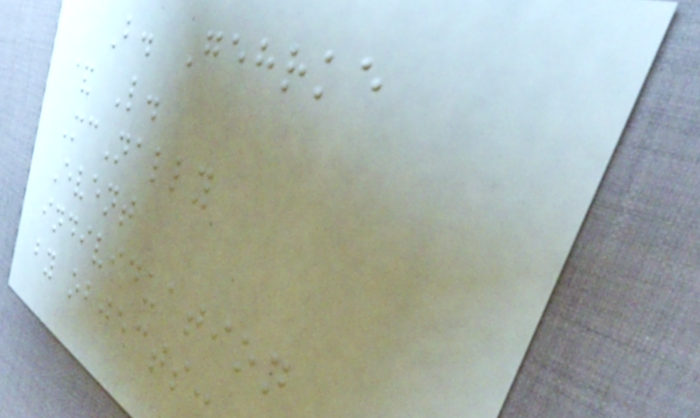B. Gehrke
& L.
McNally
Event
individuation
by objects:
